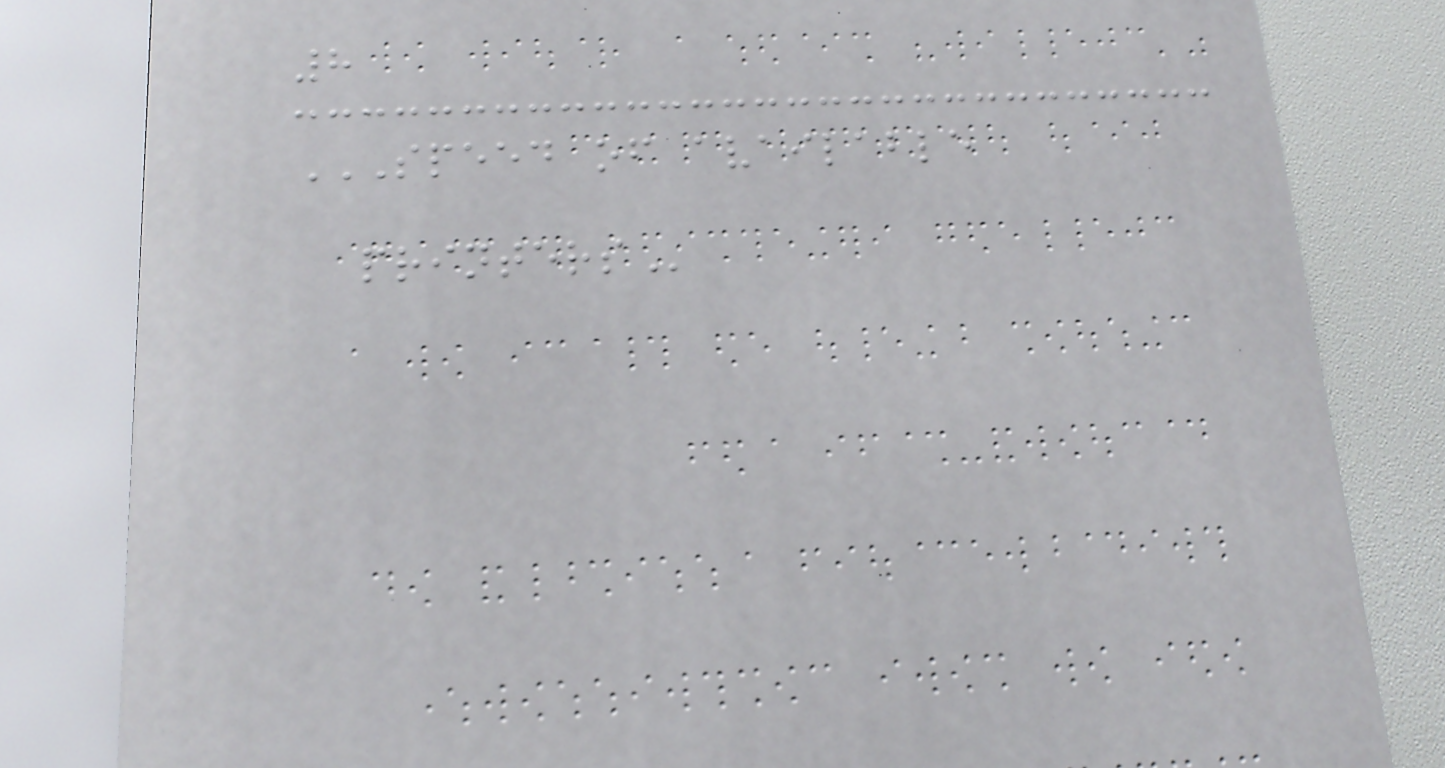8
SPEED OF AVAILABLE
PRINTERS
